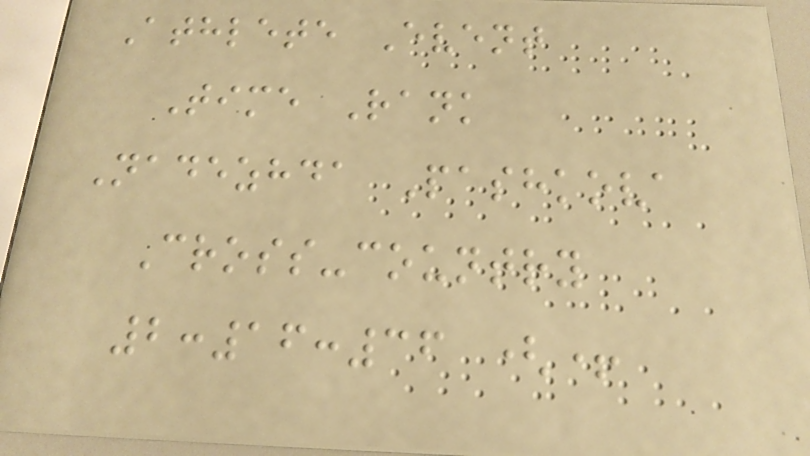Athlete Event
Time Rank
Nadezhda Pashkova
Cross-country
2:16:36 (+
